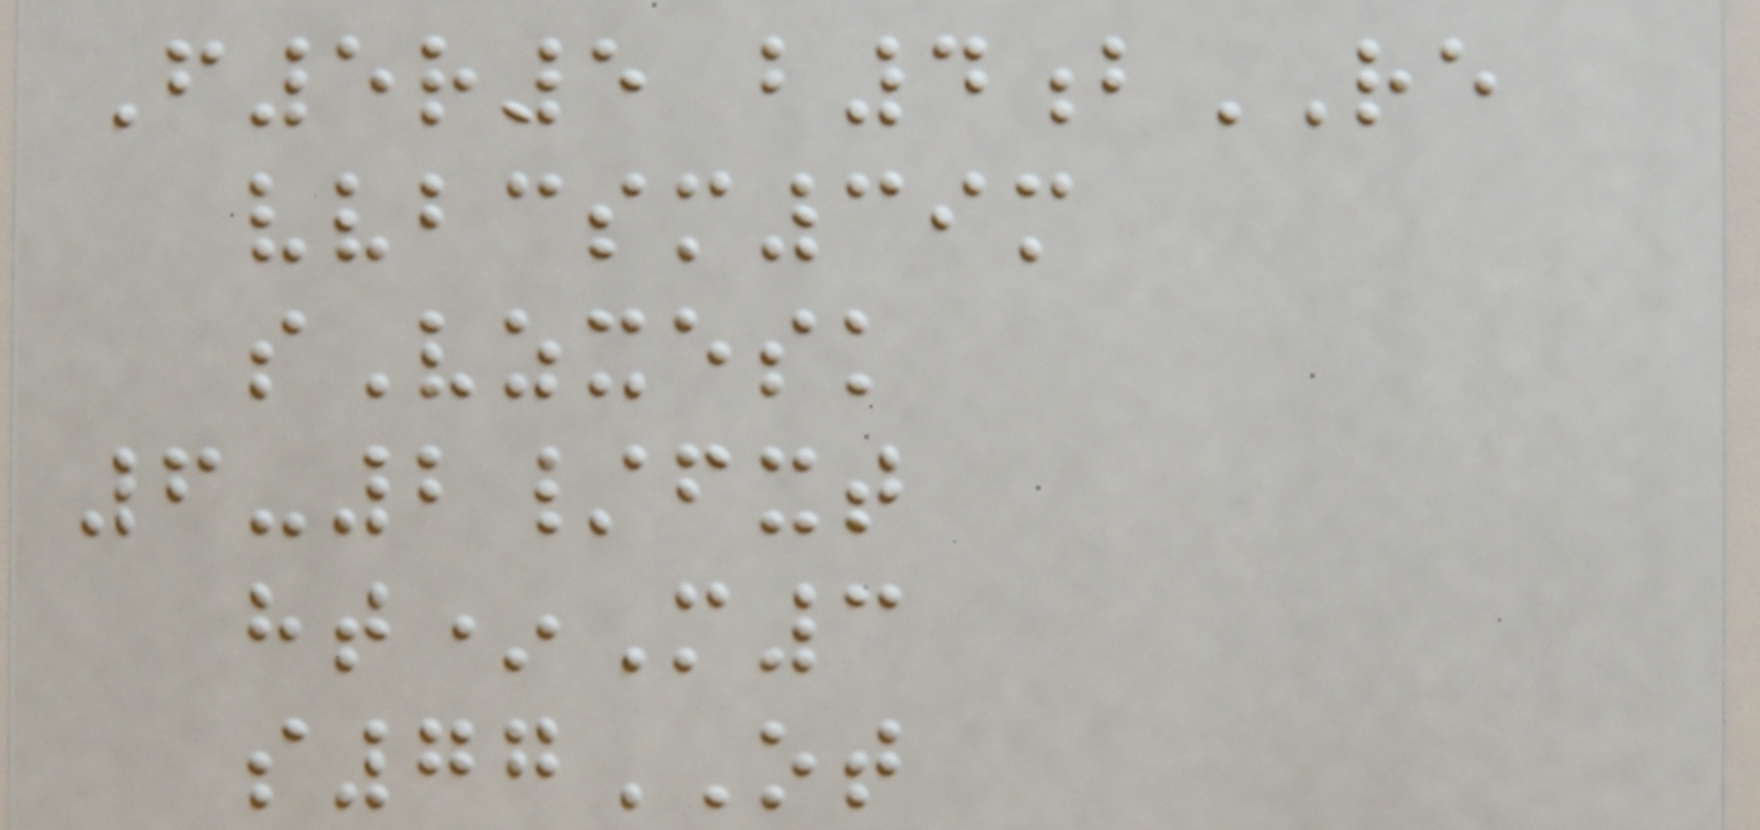F5r5 b4bRE
vvbcsm39m
sVzxesk
6-2/fxt
ht*M3
s77OT
